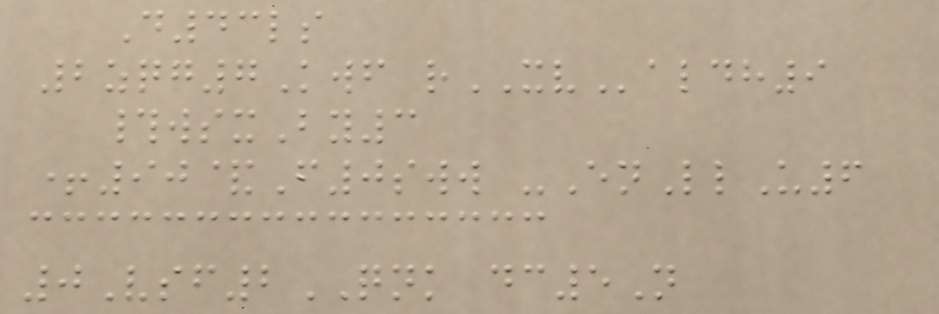D43ls
2zqg7Kwf rXValdh9
#wsxBy3
+90&F0sww -EnLlU6
0Vsf2QNK dc5N
